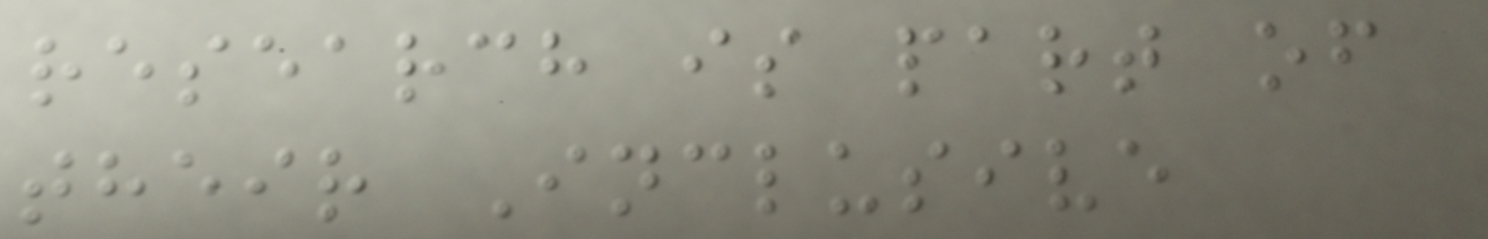research is part of
their Inclusive
